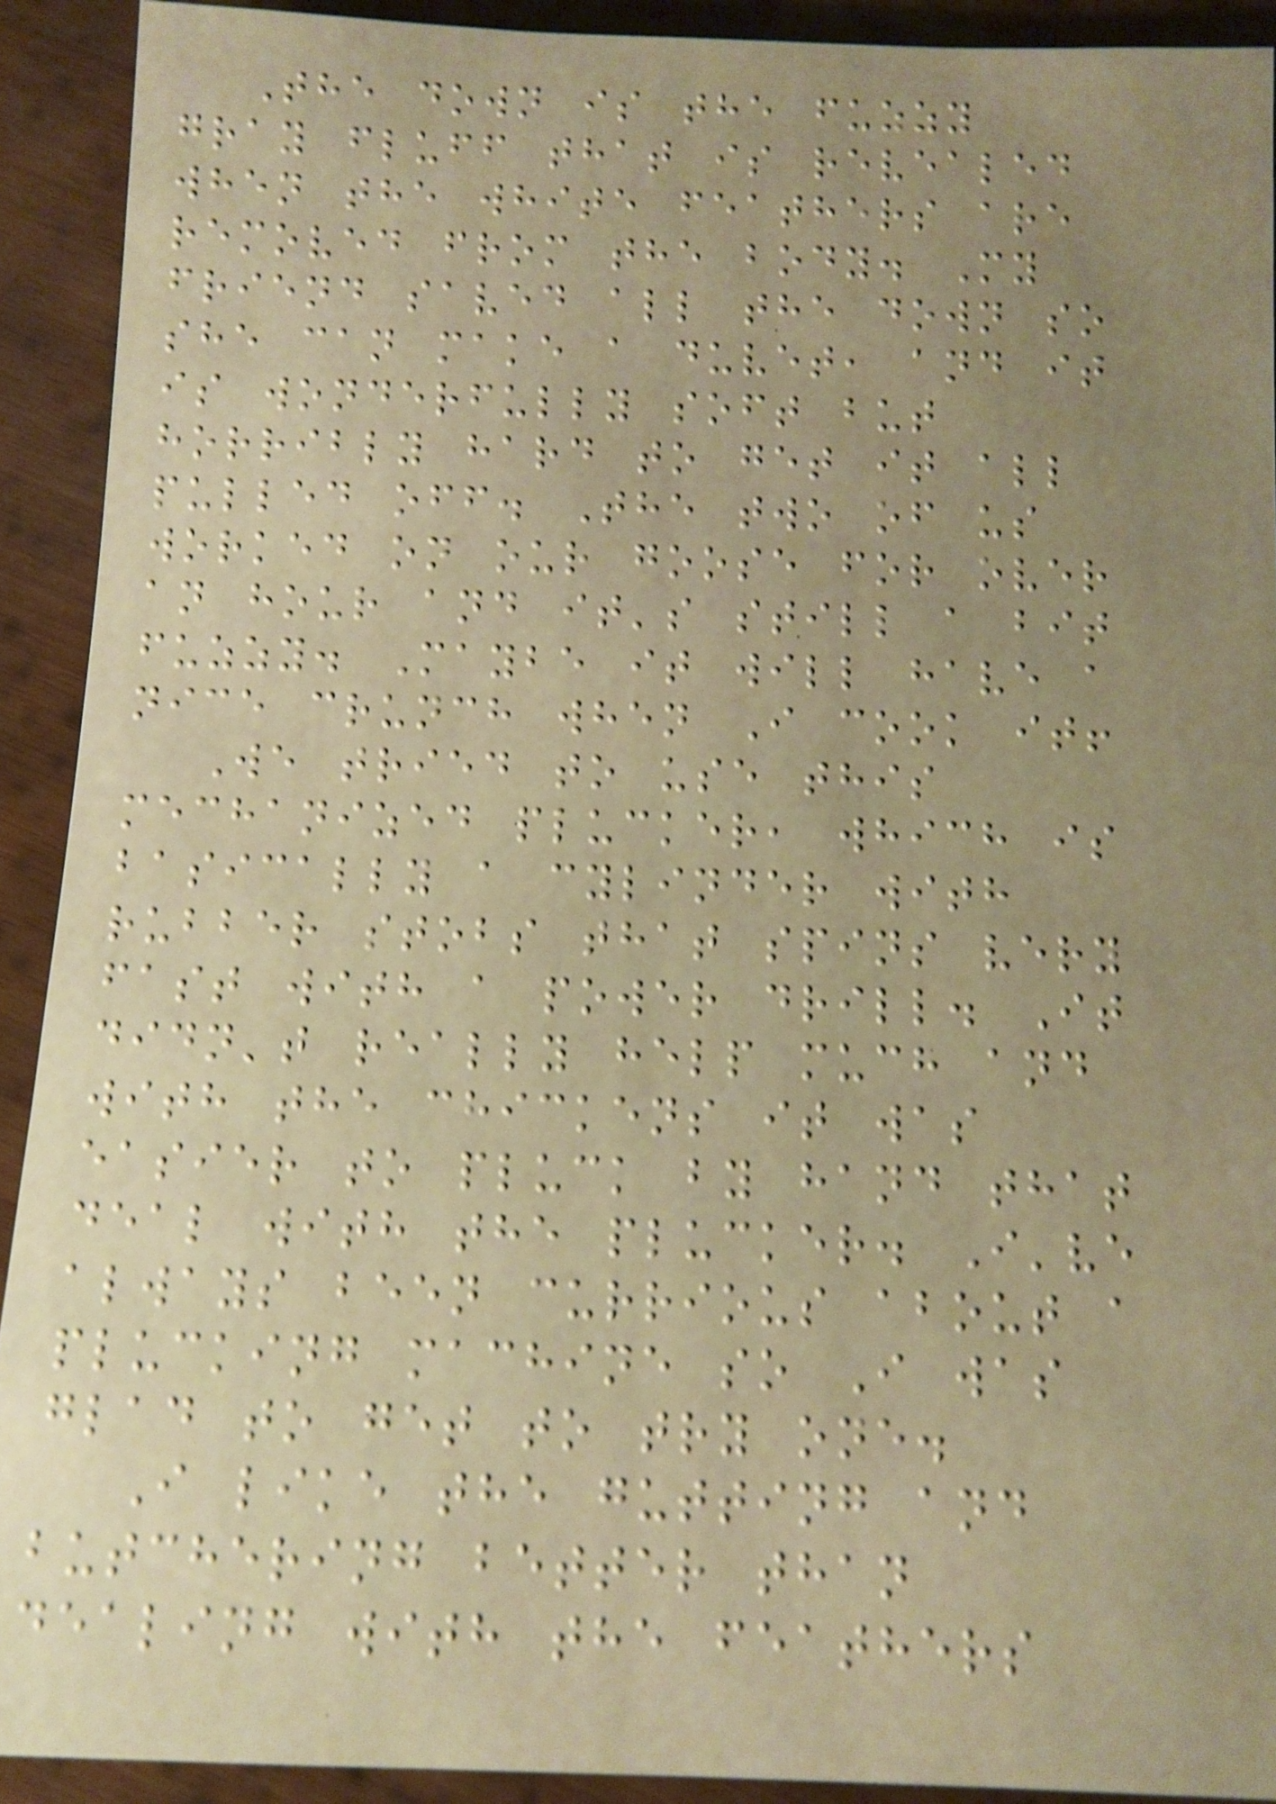The down is the fuzzy
gray fluff that is revealed
when the white feathers are
removed from the body. My
friend saved all the down so
she can make a duvet, and it
is wonderfully soft but
horribly hard to get it all
pulled off. The two of us
worked on our goose for over
an hour and it's still a bit
fuzzy. Maybe it will have a
nice crunch when I cook it!
We tried to use this
mechanized plucker, which is
basically a cylinder with
rubber stobs that spins very
fast with a power drill. It
didn't really help much and
with the chickens it was
easier to pluck by hand that
deal with the plucker. I've
always been currious about a
plucking machine so I was
glad to get to try one.
I like the gutting and
butchering better than
dealing with the feathers
